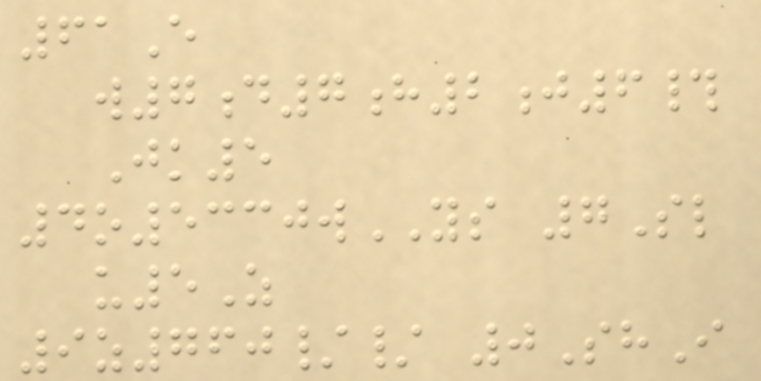61E
w7d7h2j6#
Jk5
4o5330wYS 7Sl
u5Z
9z760// 0ShI
